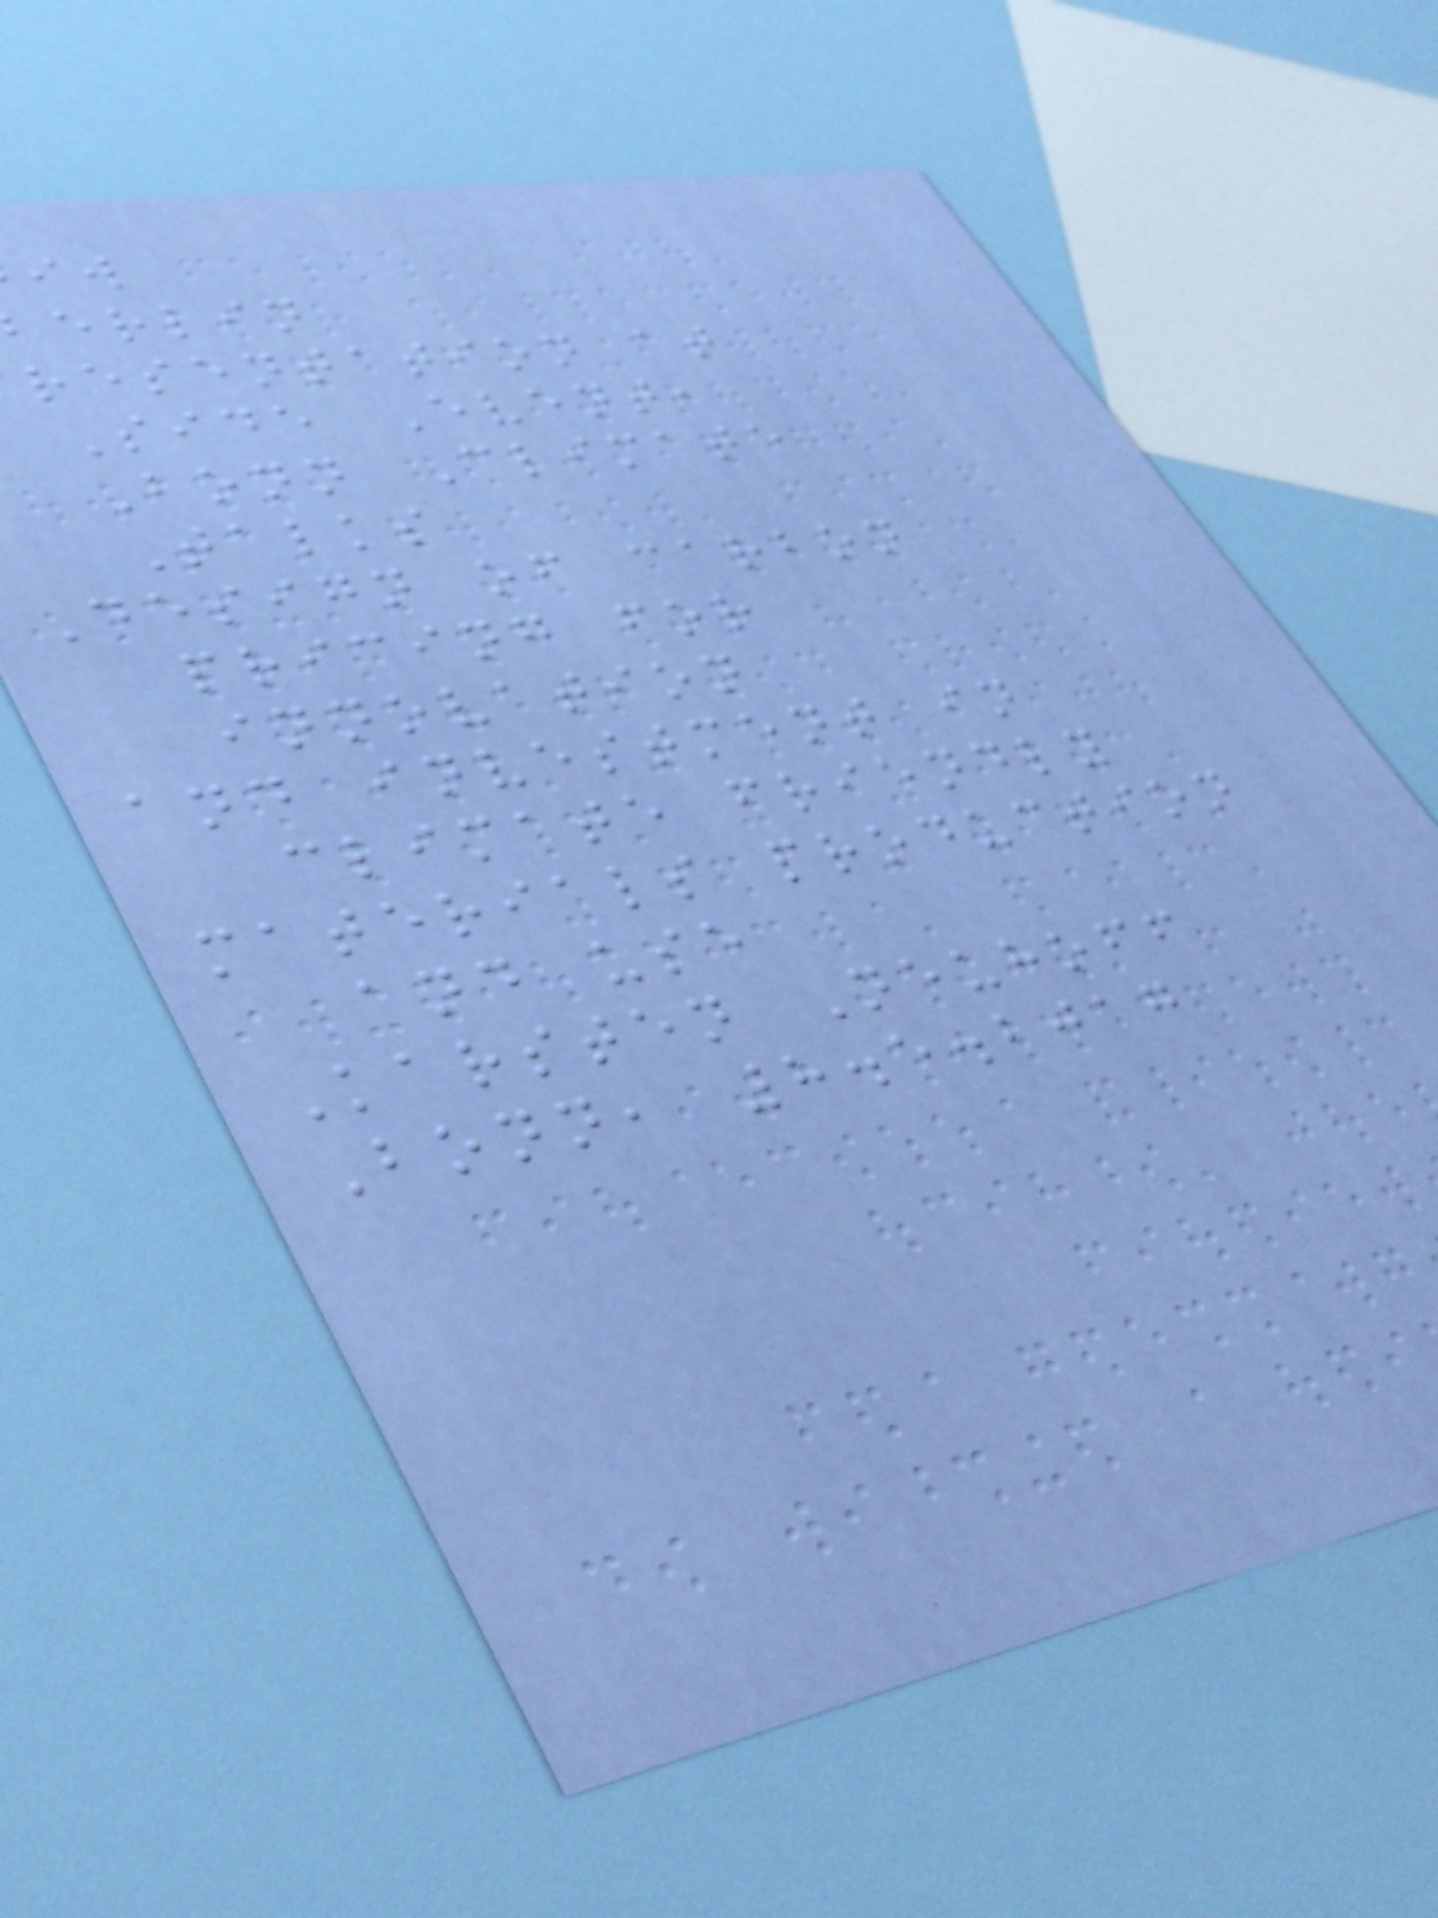erlin
resentation at
Side Event,
Bonn Climate
Talks
Design of carbon
pricing for
innovation
and investment in
climate friendly
materials production
and use
Karsten Neuhoff
Bonn, 8.5.2017
